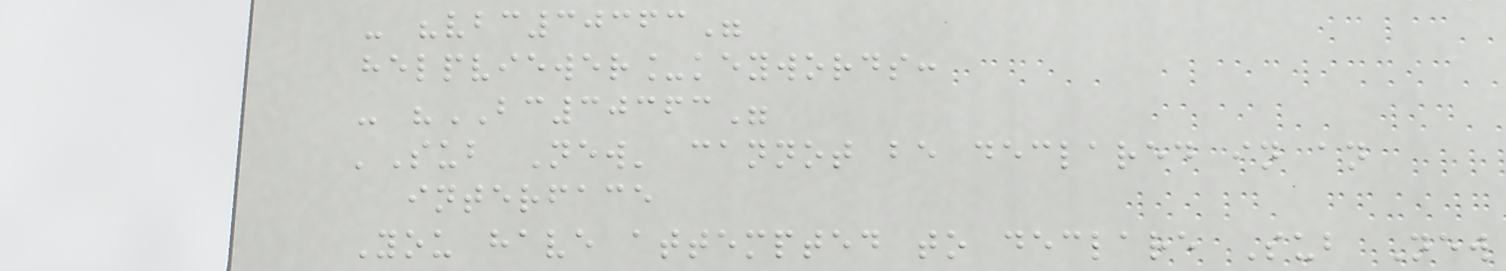- "vbc30363"
helpviewer_keywords:
- "BC30363"
'Sub New' cannot be declared in an
interface
You have attempted to declare Sub New
